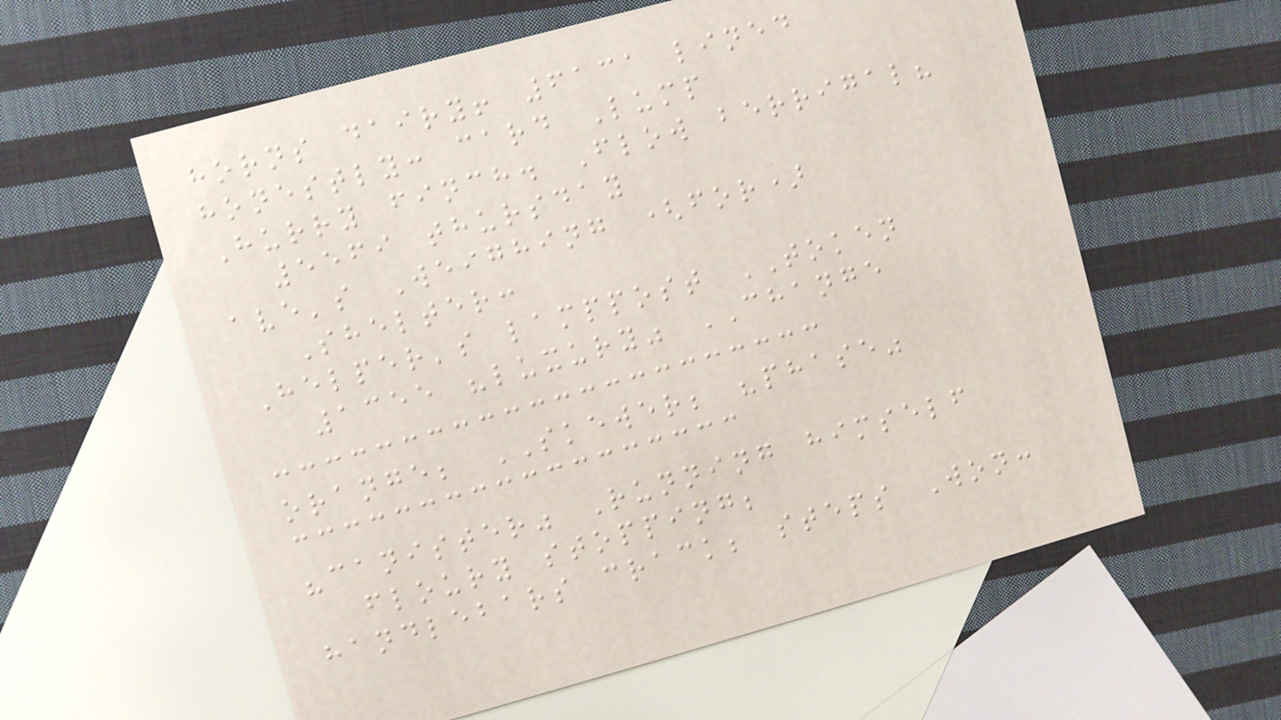horns dairy! 6131 lined
honestly: card Lump
Hurry finch. Flow berrigal?
5569 thursday
ave's Weighing (for)
Shelter:
Helper's lamppost TOKEN
1355 "luxury" CHANGE
orange; SKEWER; "phase"
"canister" Running himself
floury stopping;
handlebars crack; steps Won:
